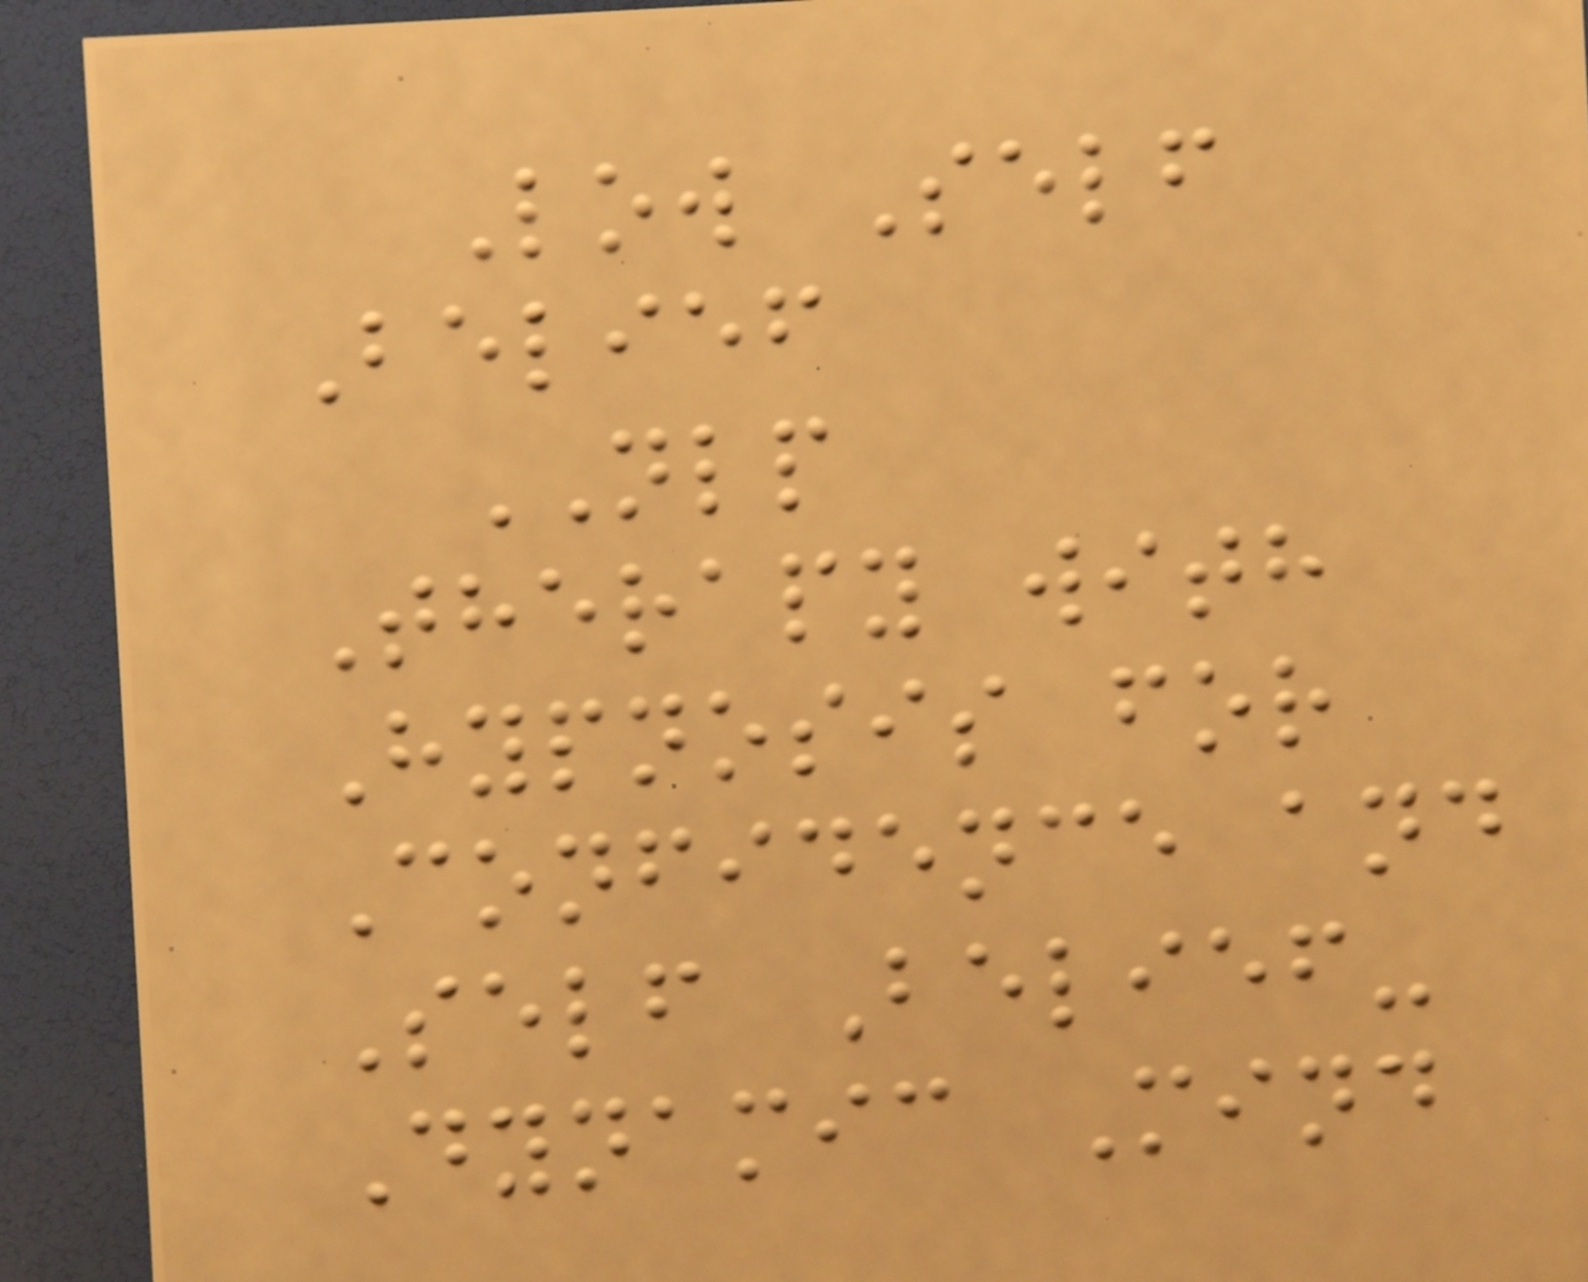Low Self
Belief
NLP
Therapy with
Hypnosis for
Confidence and
Self Belief-
Dynamic Mind
